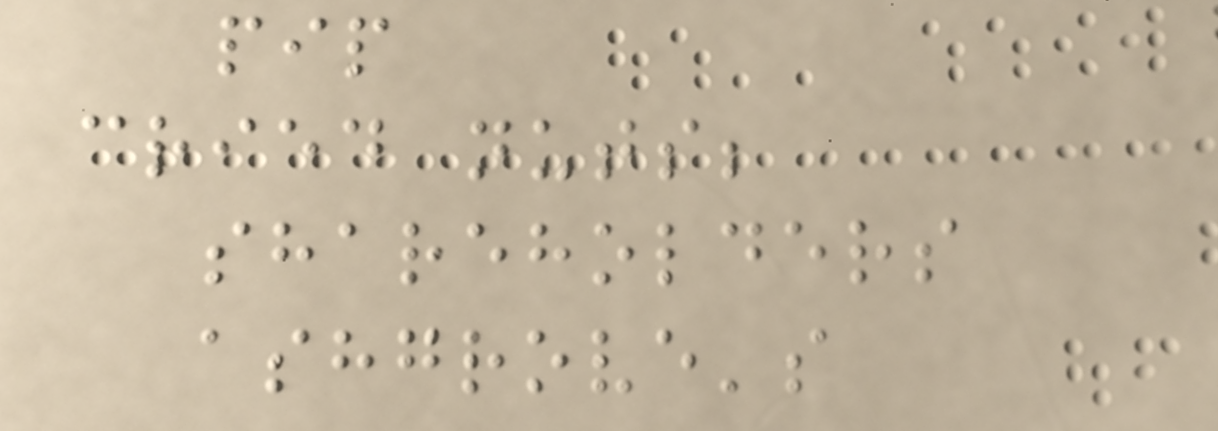pip
cried nuts;
shareholders
ashgrove's
